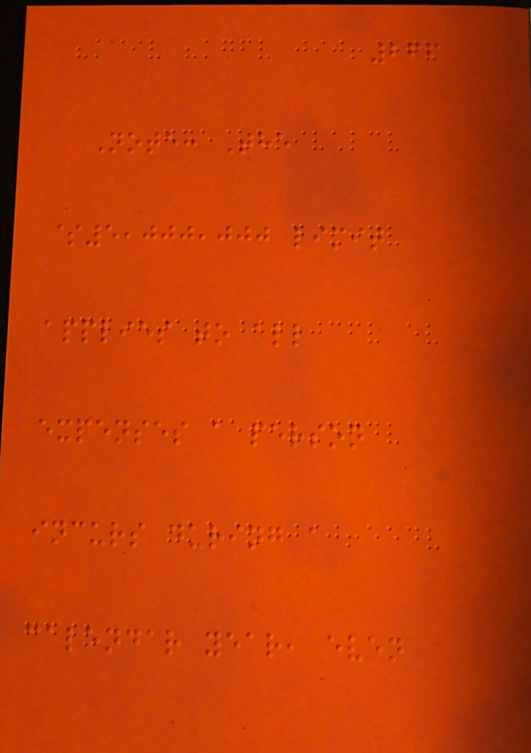266
Note: The
$5,000,000 limit
applies to all
expenses a person
incurs during a
calendar year, even
